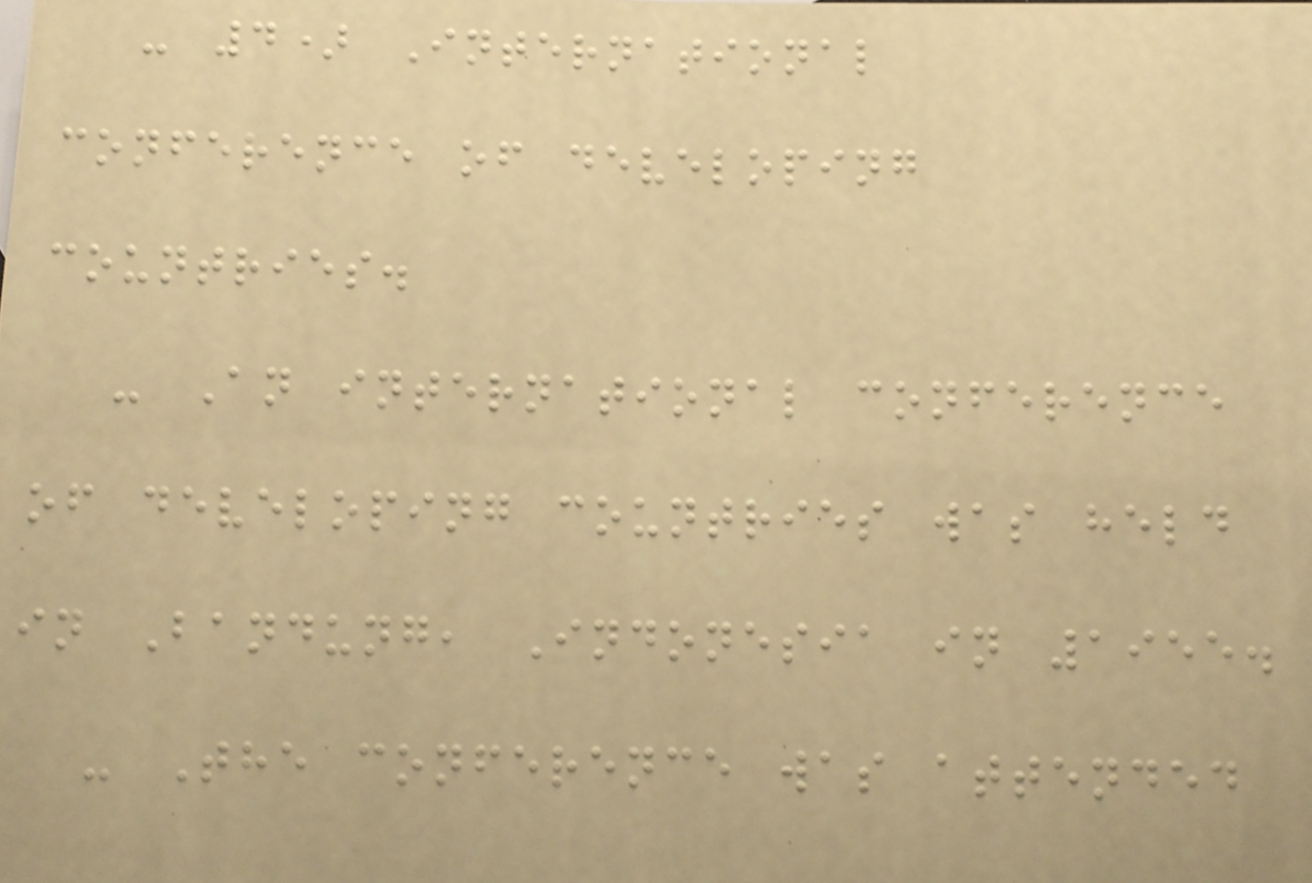- 4) International
conference of developing
countries.
- An international conference
of developing countries was held
in Bandung, Indonesia in 1955.
- The conference was attended
